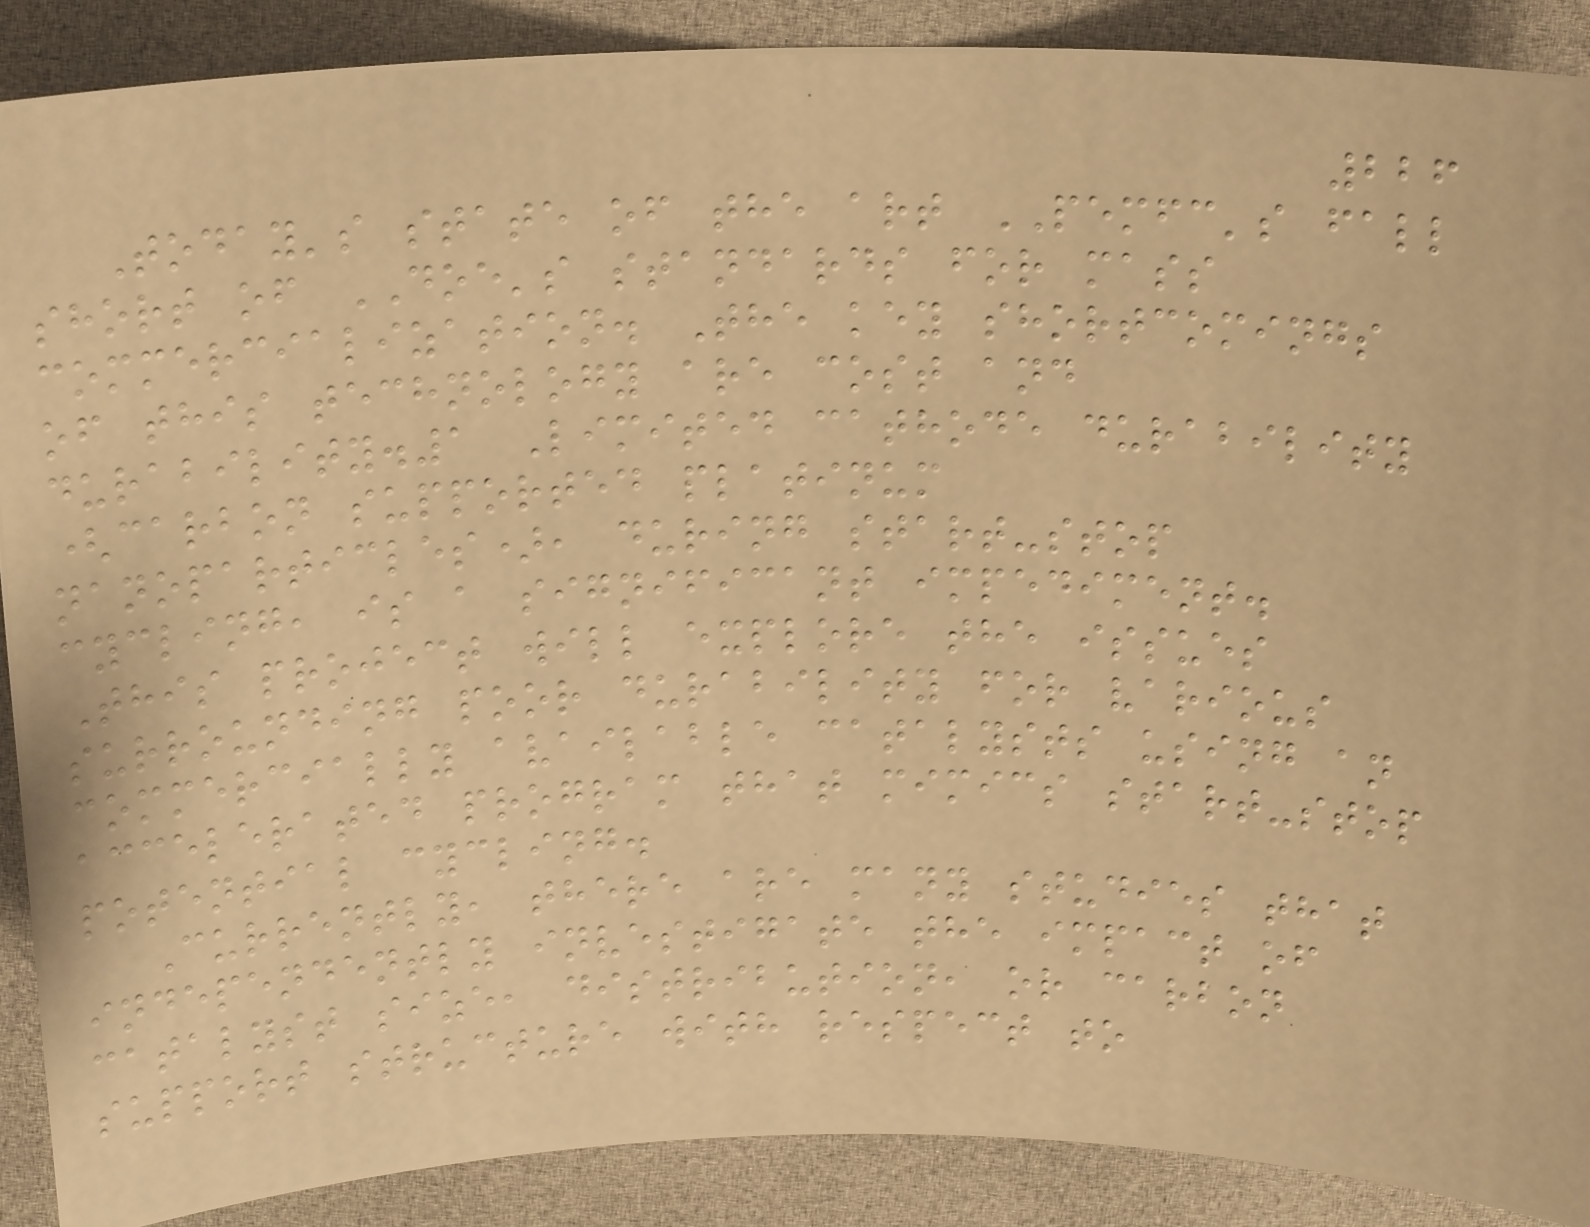226
Today's state of the art PEMFC's fall
short of DOE's standards for mass
commercialization. The key shortcomings
of this technology are cost and
durability.1 Limited cathode durability
(carbon supported platinum
nanoparticles), during start-stop
cycling, is a significant impediment.
This project will explore the issues
surrounding poor durability for various
commercially available catalysts using an
accelerated program that mimics start-stop
potential cycling.
Currently, there are many studies that
independently investigate the impact of
catalyst size, distribution, or carbon
support structure with respect to
